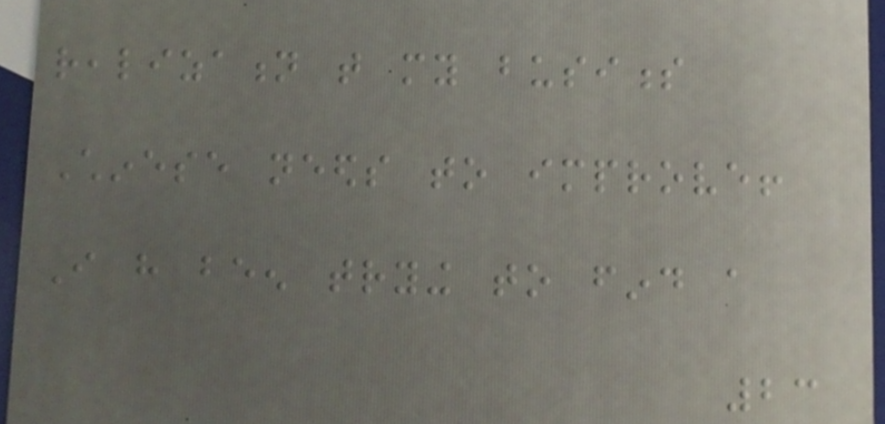realization that my business
Chinese needs to improve!
I have been trying to find a
23
